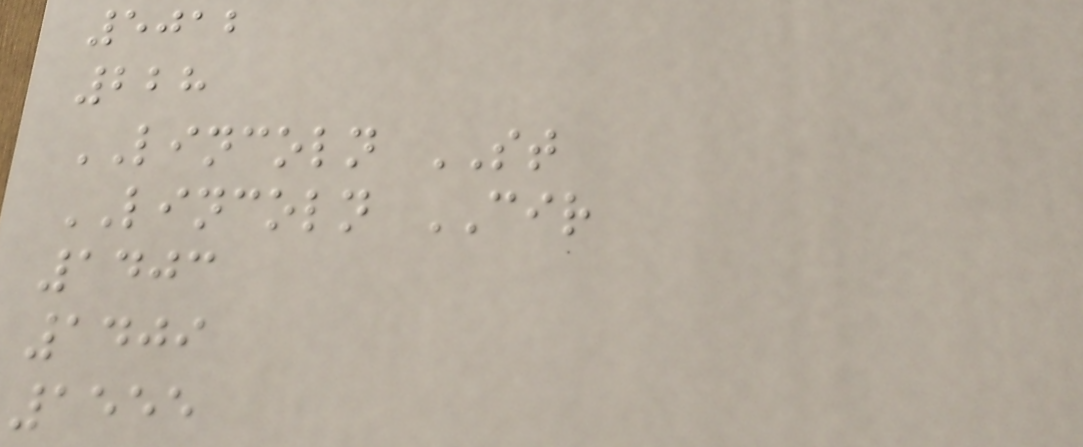5012
228
LINCOLN ST
LINCOLN CIR
1403
1409
1555
